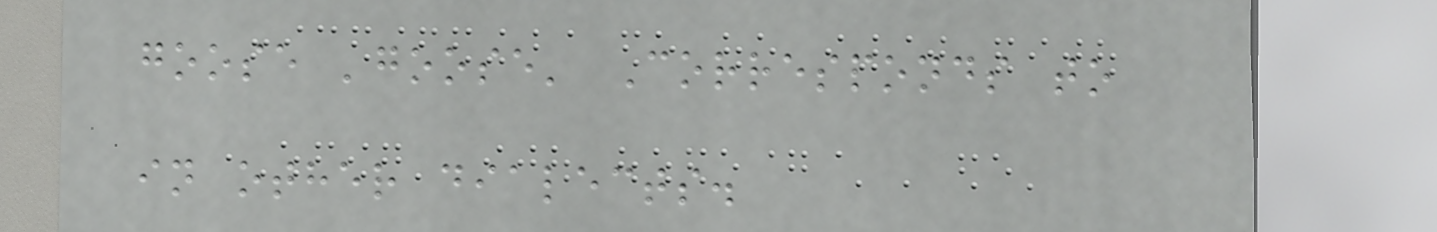goose 'goose' Corresponds to
in other dialects.
